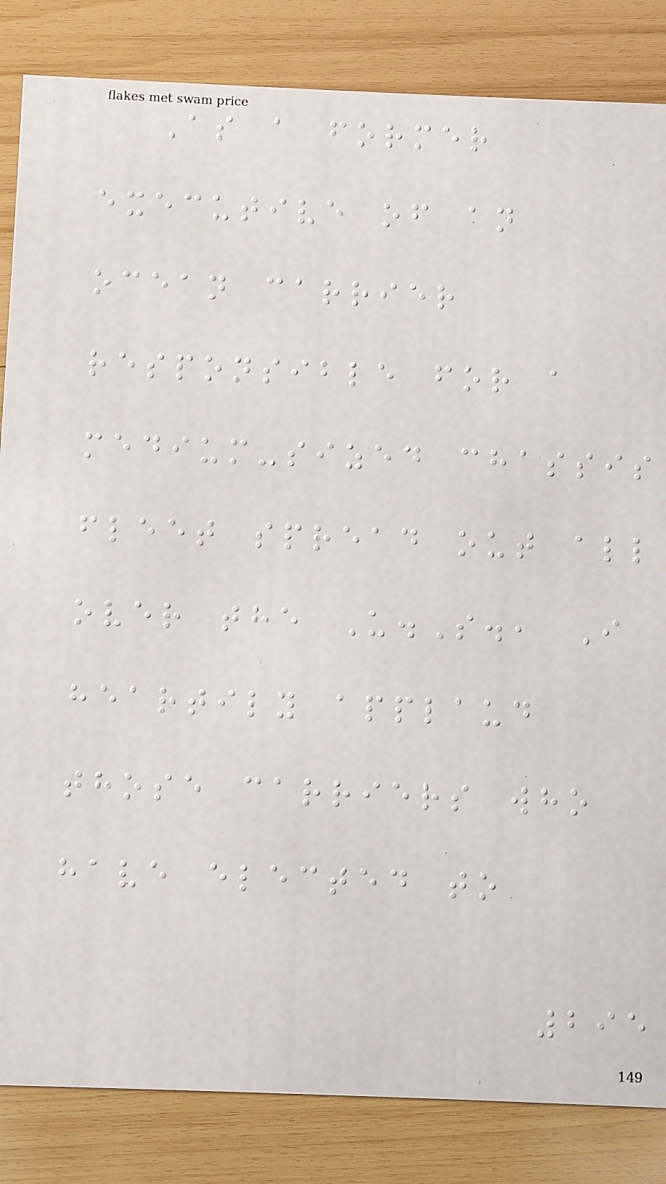As a former
executive of an
ocean carrier
responsible for a
medium-sized chassis
fleet spread out all
over the U.S., I
heartily applaud
those carriers who
have elected to
295
